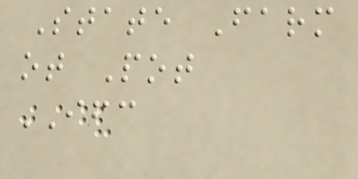State Farm
ot Pot
IFC
